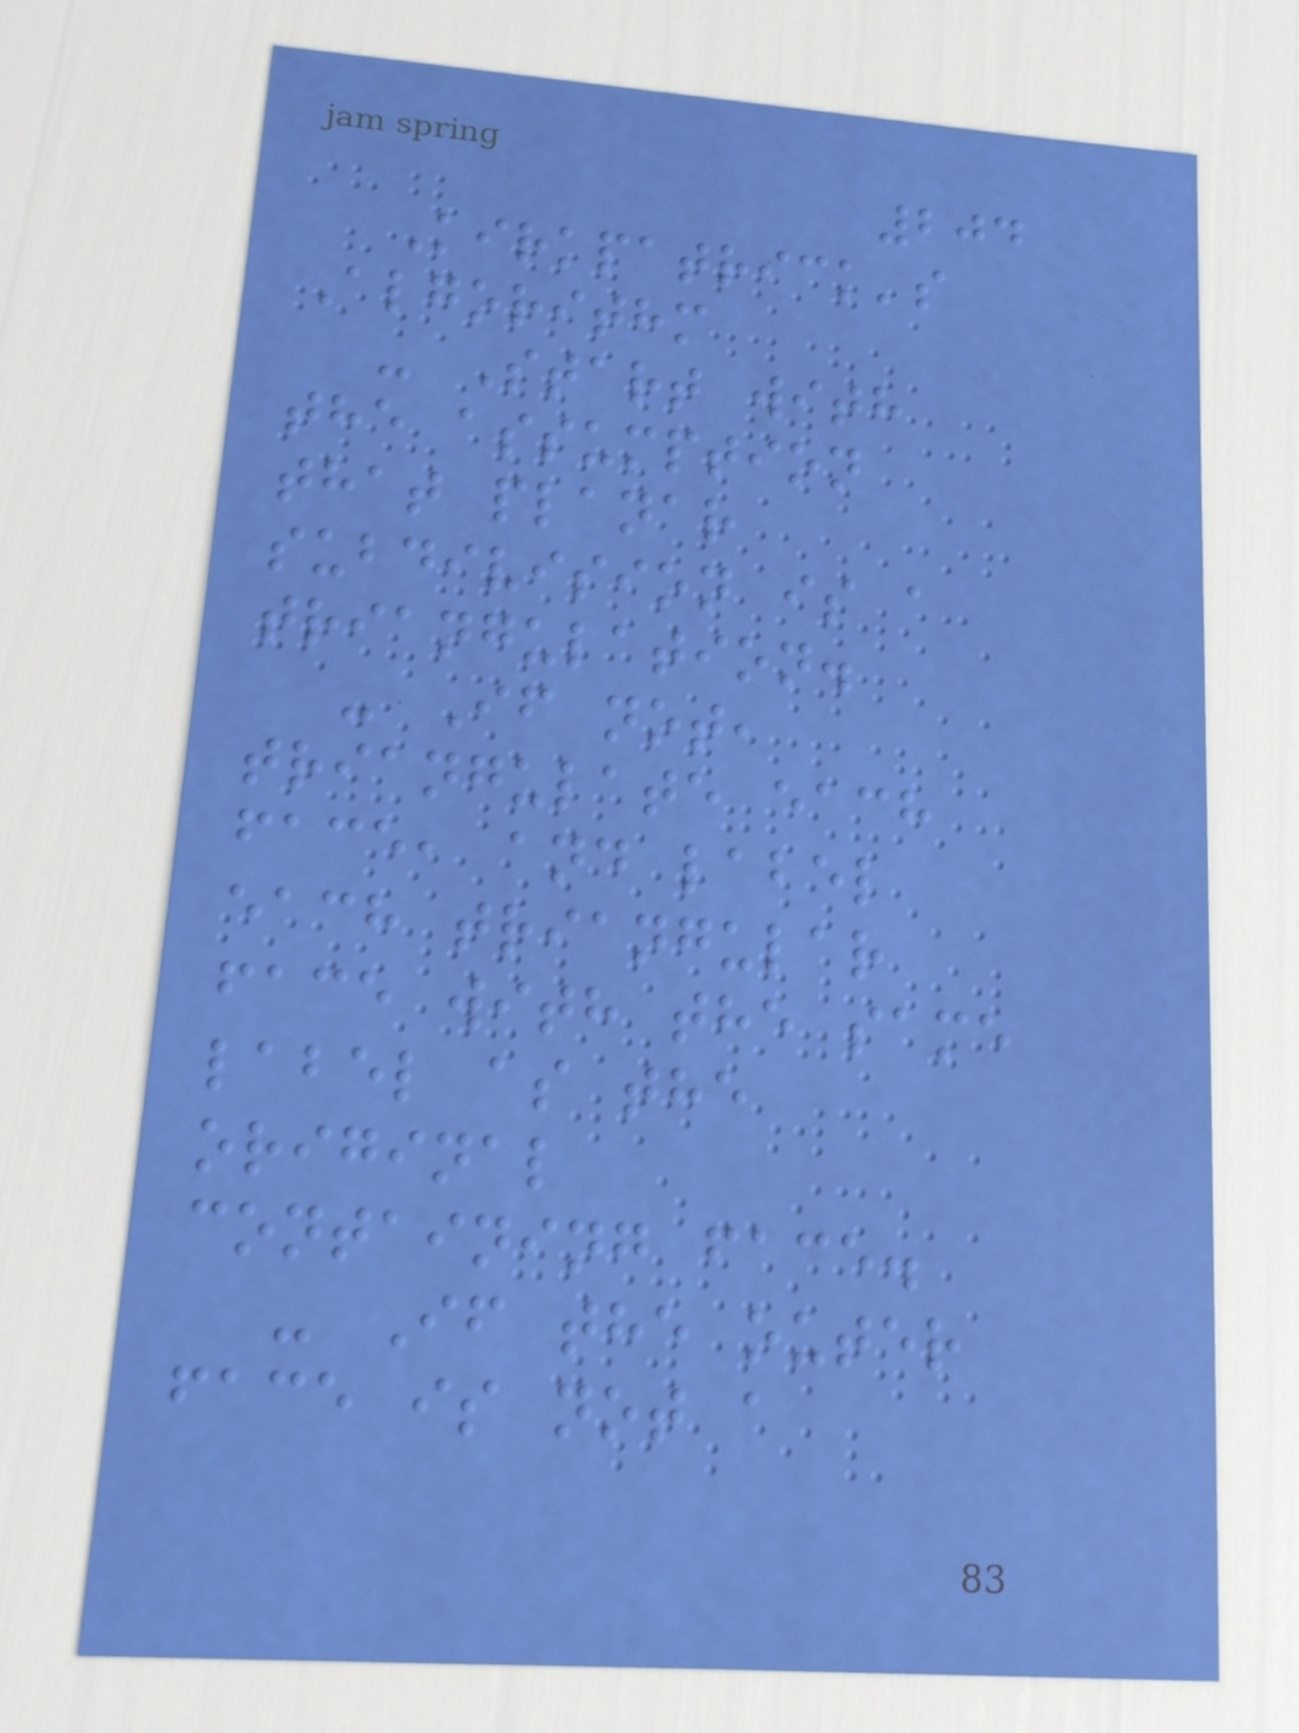204
Kirkpatrick's
Algorithm
- Start with
the assumption
that planar
subdivision is a
triangulation.
- If not,
triangulate each
face, and label
each triangular
face with the same
label as the
original
containing face.
- If the outer
face is not a
